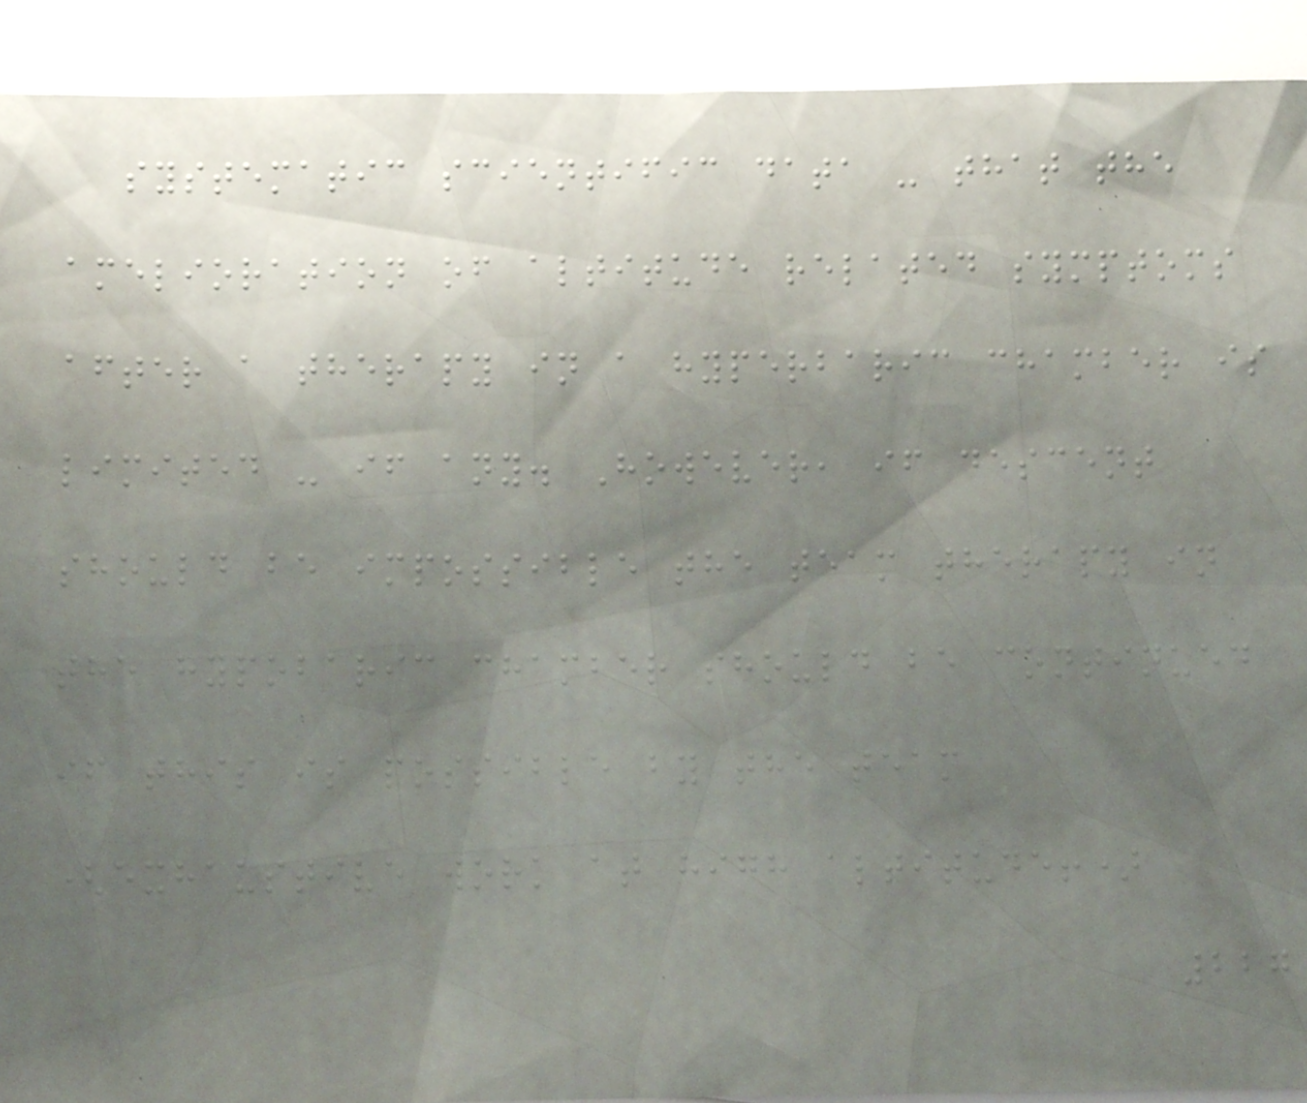systematic scientific data - that the
amelioration of altitude related symptoms
after a therapy in a hyperbaric chamber is
limited - if any. However, if descent
should be impossible the team therapy in
the hypobaric chamber should be continued
if this is possible by the team
(exhaustive work at high altitude!)
227
